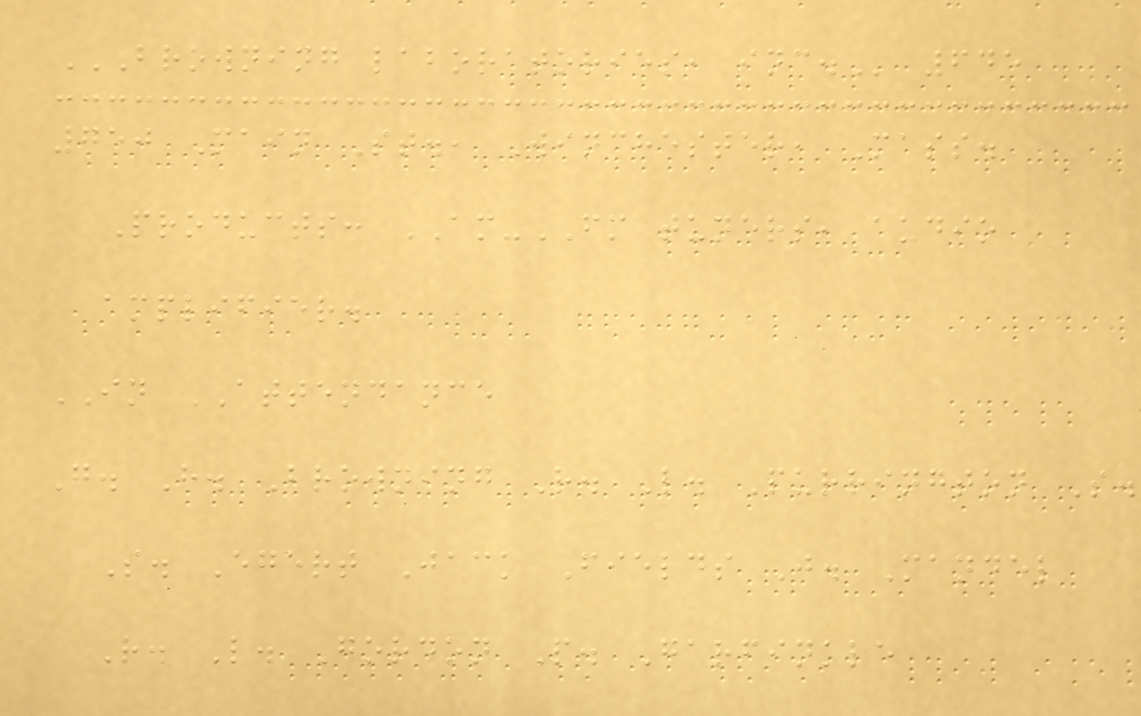BROWNING LABORATORIES, INC. 645
750 Main St., Winchester, Mass.
Products: AM-FM tuners, audio
amplifier.
IN ATTENDANCE
G. H. Browning R. L. Purrington S.
S. Egert Jack Fields J. Mandel
R. L. Gordon P. Garfinkle
